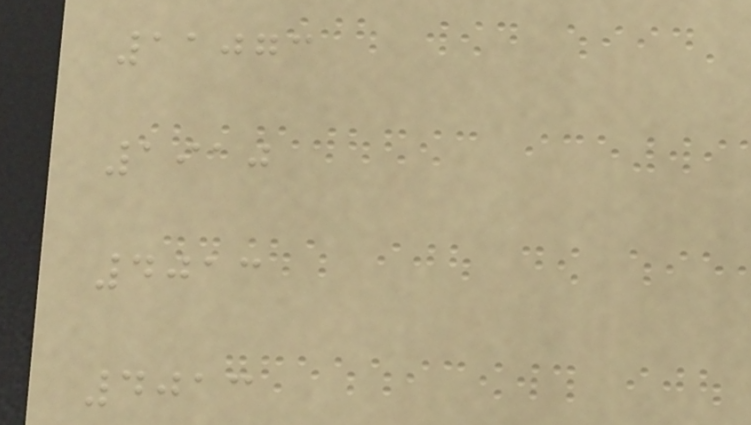11073
1910
4013
4013
